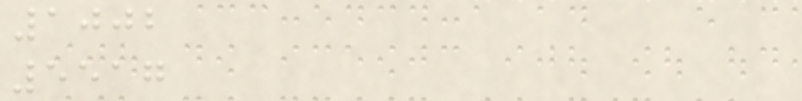1002
5517
